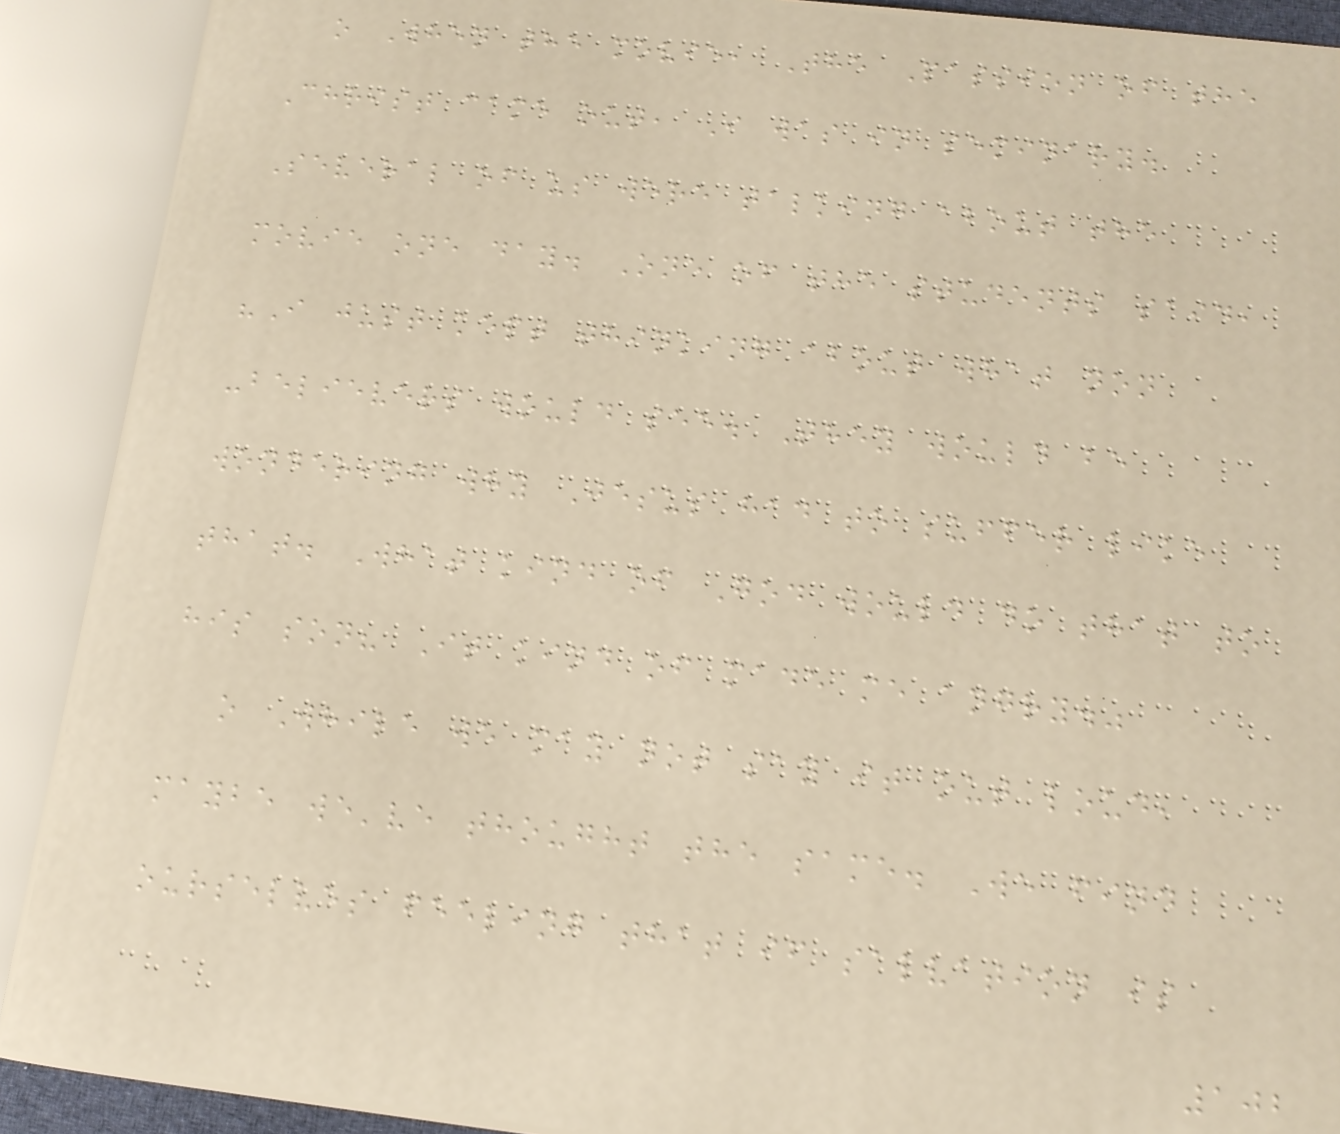o When the movie, The Passion of the
Christ came out, I was in seminary.
Several of us were talking about the
movie one day. One of the students said,
"I just kept thinking about what non
-believers would see. They would be
wondering why Jesus had to suffer like
that. What kind of God would do that to
his son? It kind of made me angry."
o While we may not say it out loud,
maybe we've thought the same. We find
ourselves feeling that if salvation is
102
